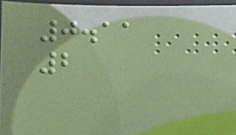0.11
2
